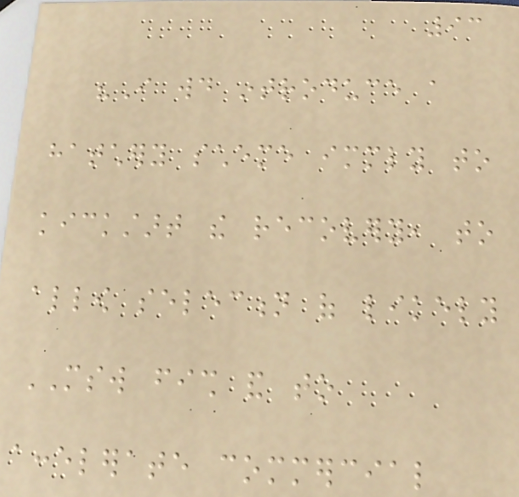93
"I would introduce a
hatchery scheme immediately to
kickstart the recovery, to
allow selection of likely
MSW fish and to
accelerate commercial
